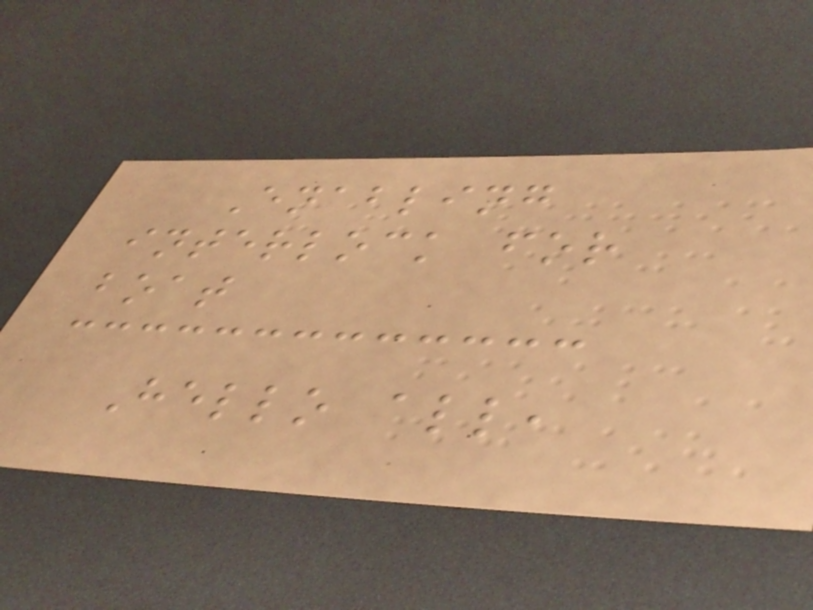Enabling
interlock for
boat
Hello all,
